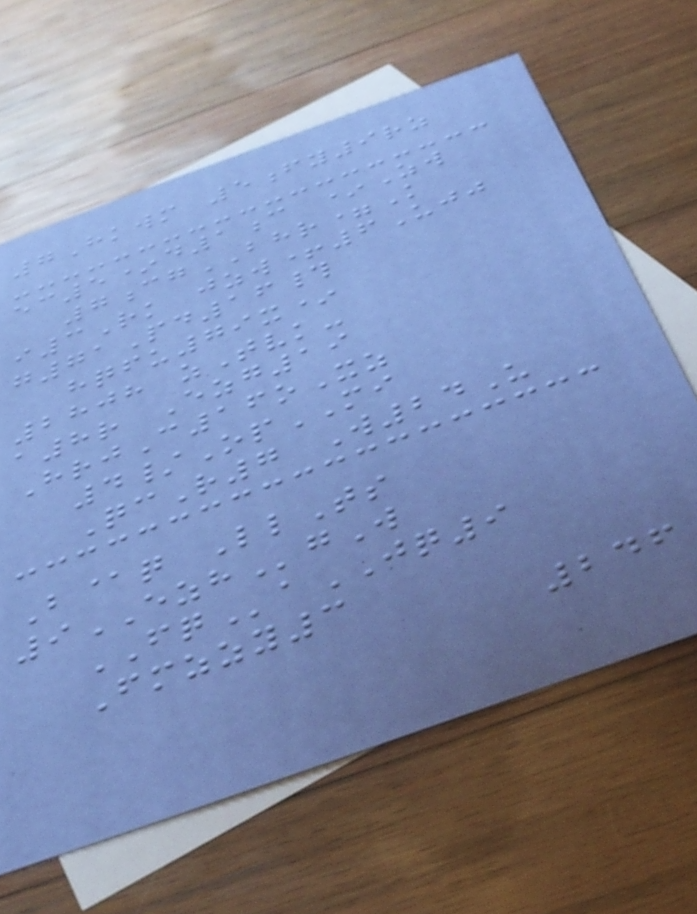7Hkwm 5fy9rz
ec5*d1c *Zw
7cgBHR=K
i3Rk jzw+6Ujj
g71Pd16#
hqfu79x*
2808 zTvk-
a8r Ezg19
HrjC16oXz
4/OpMI
QcR7 W24U
B@q LlTs
9EZHgW
FQaJQ9
Fmzzy3
246
